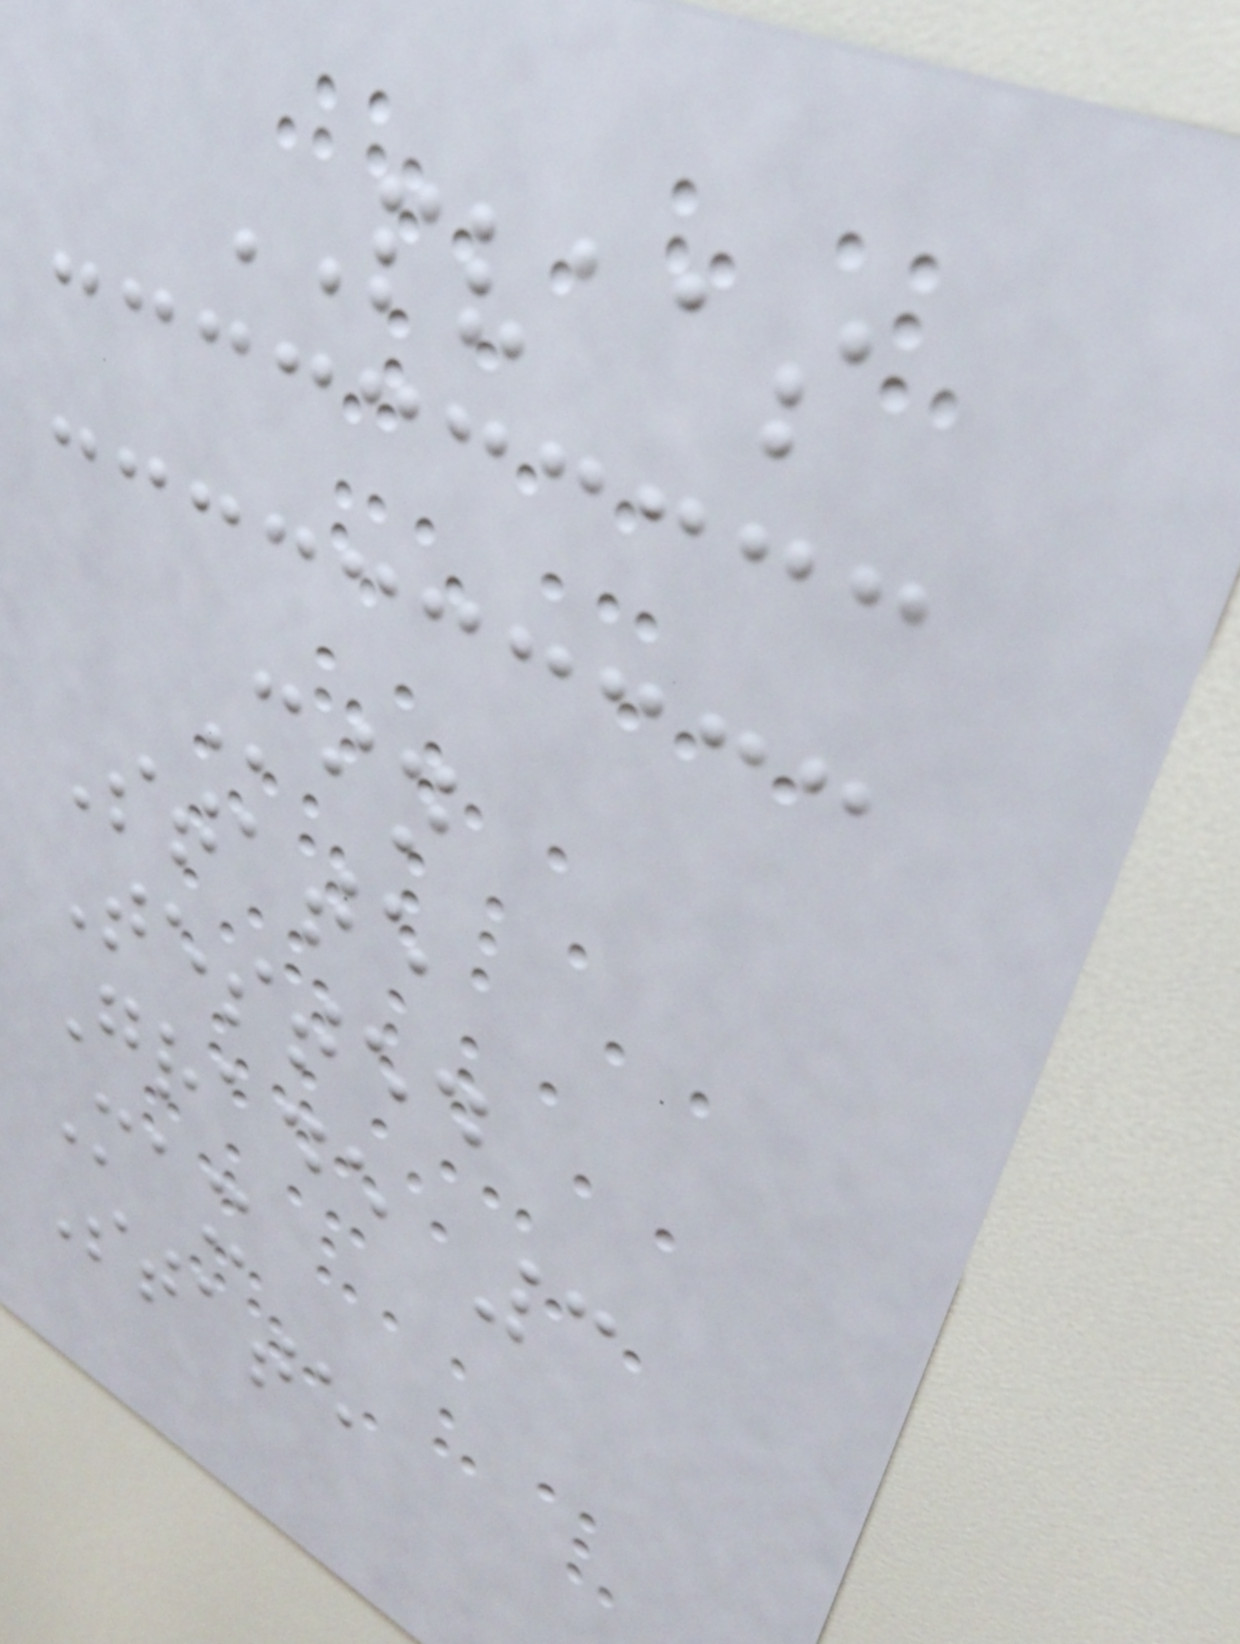PVAAS
Min
State
Tested
Grade 3
Max
State
